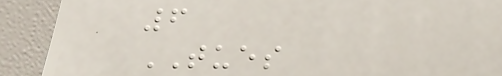6
TUES
